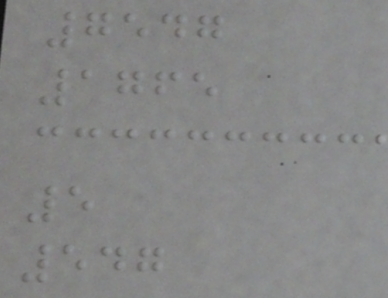7547
1765
5
547
